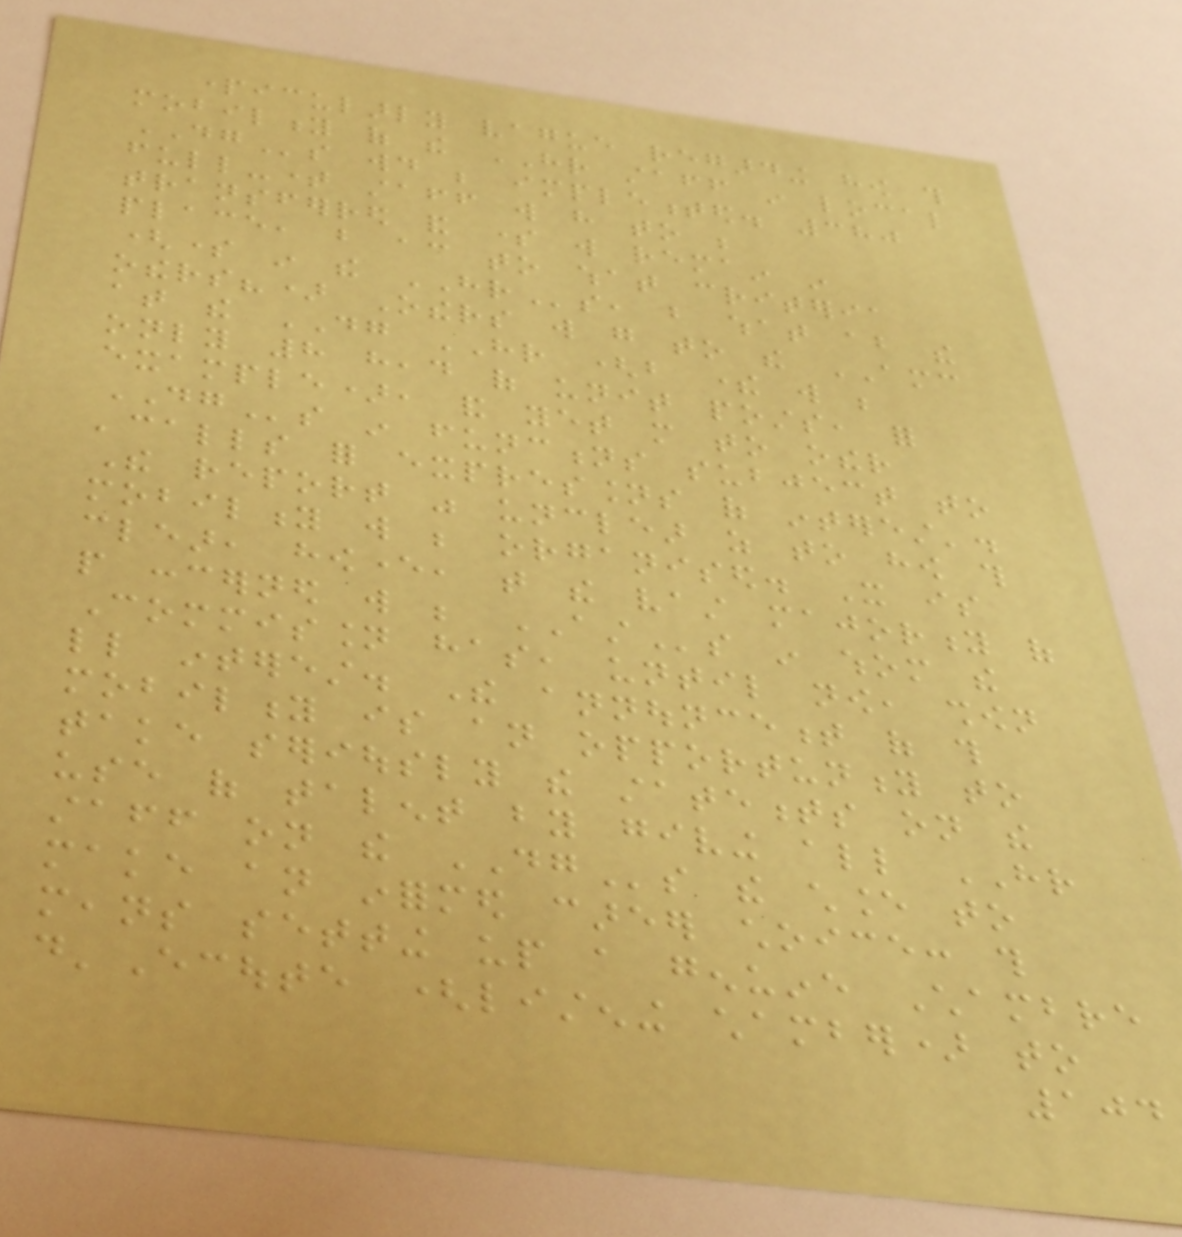particularly vague regarding how this
mobility of the HR staff in local
DGs would be implemented. 380
full-time staff will have to be
transferred and some will remain in
place, but according to what criteria
(some in the HRs, but what about the
others?) Others will go to the AMC
at the DG HR (but there will be
only 8 head of unit posts, for
example), and yet more to other
DGs in functions subject to
'calls for expressions of interest'.
The report was unclear as to how this
mobility will be organised. It is
clear, however, that the vast majority of
people concerned will be ASTs in whom the
Commission has, until now, shown
little interest. The announcement of this
mobility is an opportunity to
take seriously the statements on the
use of talent by giving all HR
staff on the DGs the chance to
make an informed career choice: this
means setting up a genuine Chambre
d'Ecoute (listening chamber) to
104
